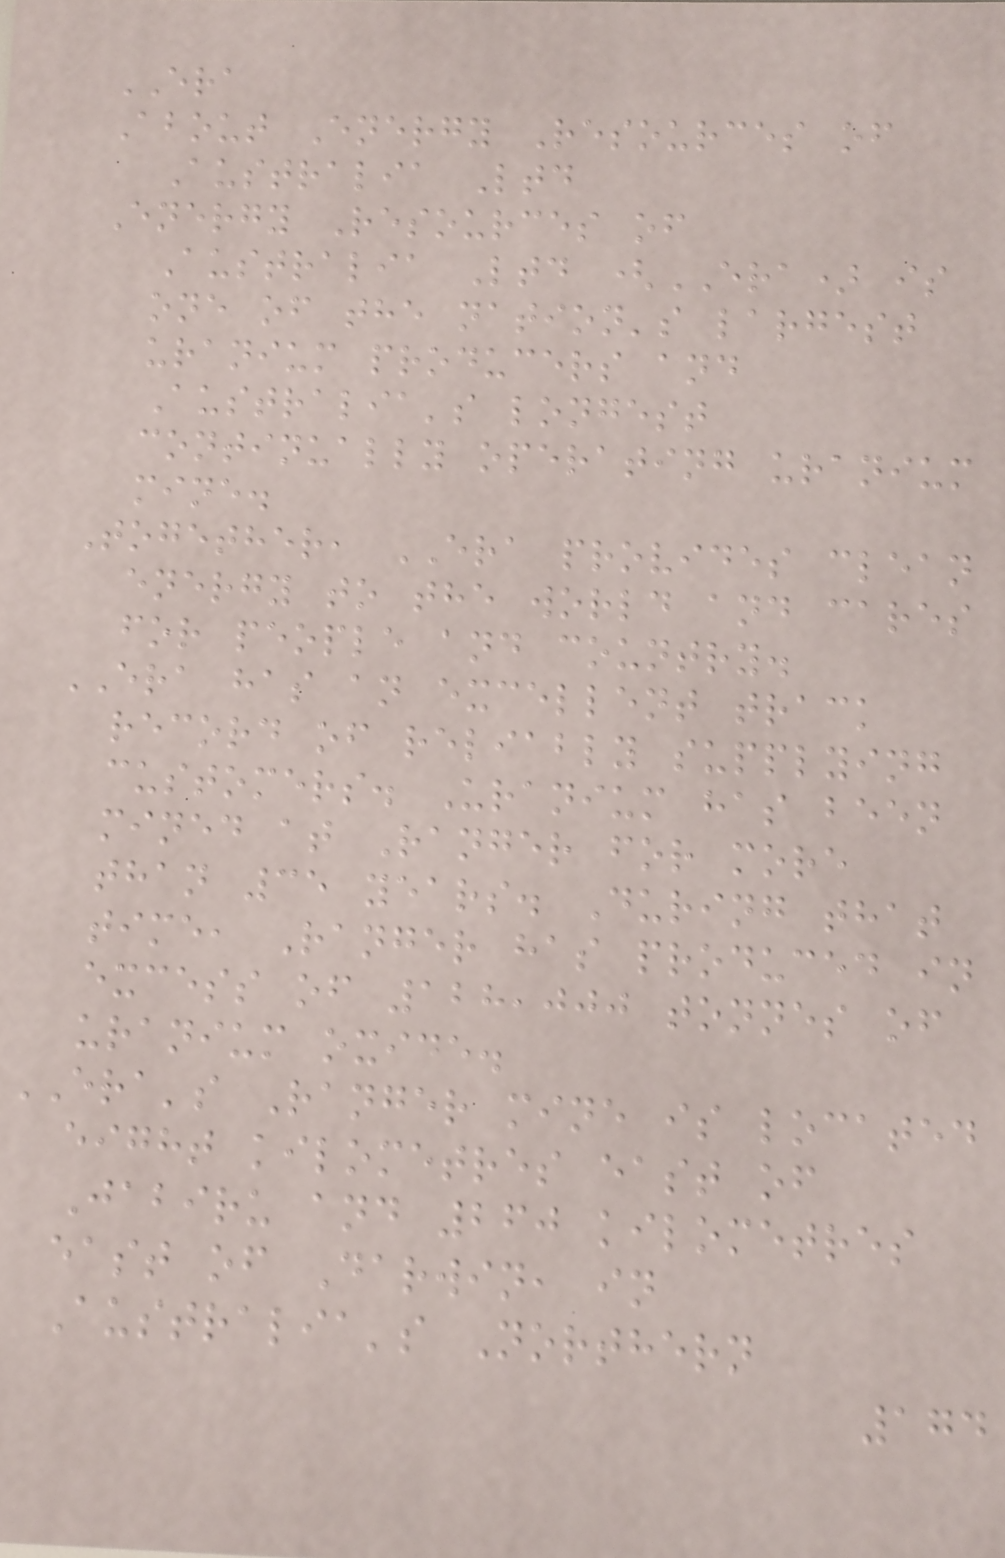ERA
About Energy Resources of
Australia Ltd
Energy Resources of
Australia Ltd (ERA) is
one of the nation's largest
uranium producers and
Australia's longest
continually operating uranium
mine.
Together, ERA provides clean
energy to the world and cares
for people and country.
ERA has an excellent track
record of reliably supplying
customers. Uranium has been
mined at Ranger for more
than 35 years. During that
time, Ranger has produced in
excess of 128,000 tonnes of
uranium oxide.
ERA's Ranger mine is located
eight kilometres east of
Jabiru and 260 kilometres
east of Darwin, in
Australia's Northern
174
